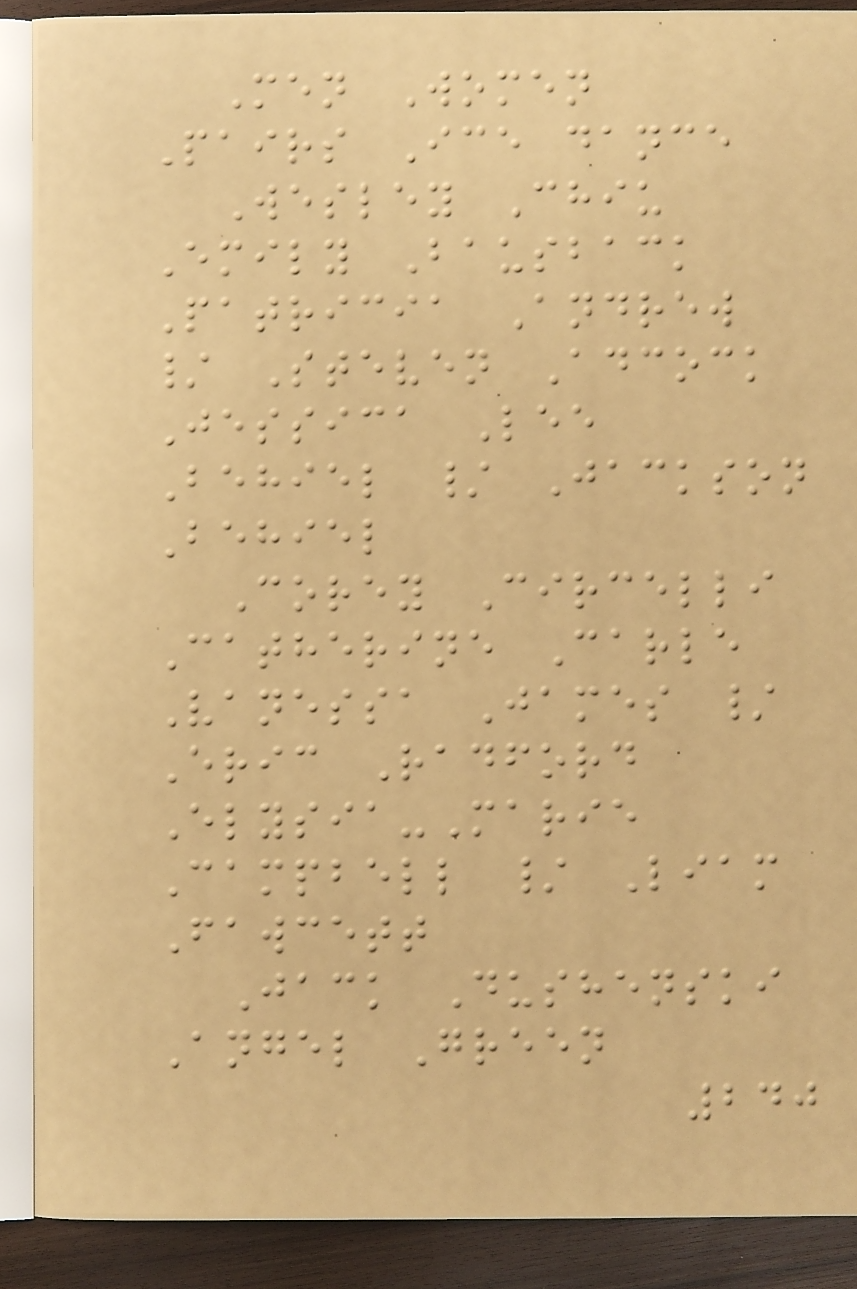Men Women
Pairs Ice dance
Wesley Chiu
Emily Bausback
Patricia Andrew
/ Steven Adcock
Jessica Lee
Behiel / Jackson
Behiel
Corey Circelli
Catherine Carle
Vanessa James /
Eric Radford
Elysia-Marie
Campbell / Liam
Fawcett
Jack Dushenski
Angel Green
240
